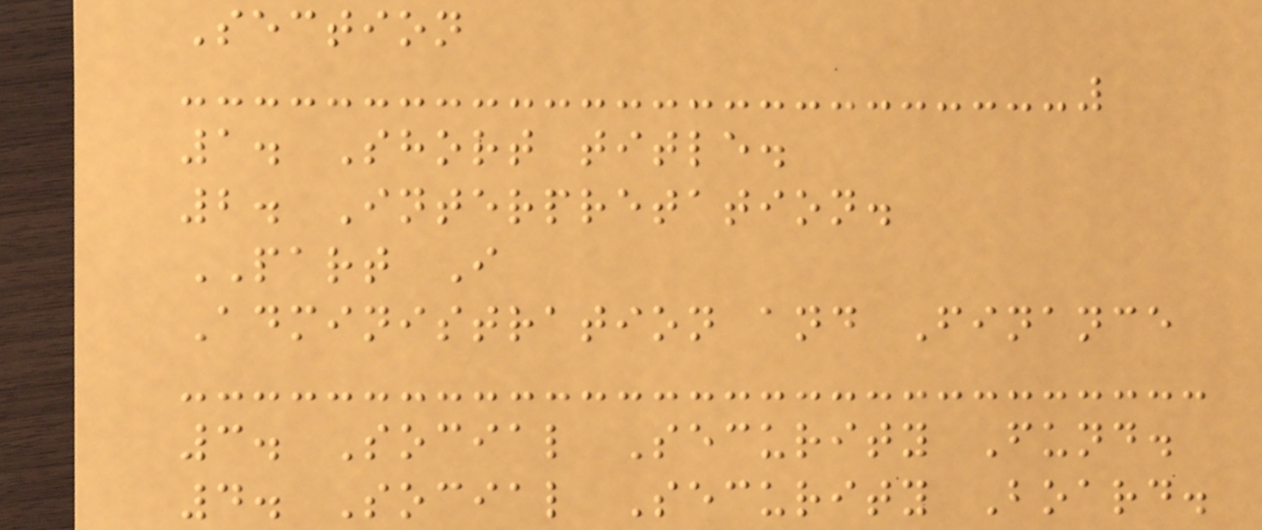Section
1. Short title.
2. Interpretation.
PART I
Administration and Finance
3. Social Security Fund.
4. Social Security Board.
